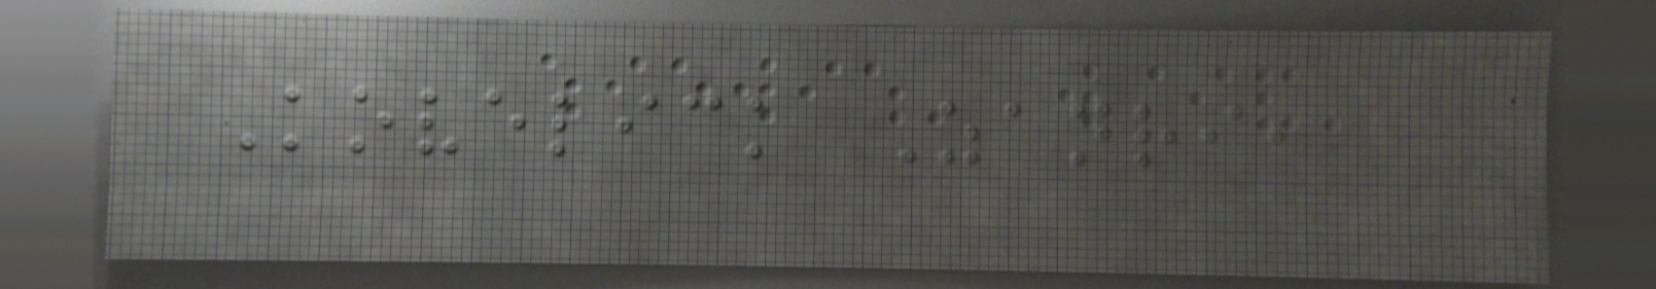Kovelick Zanri,
